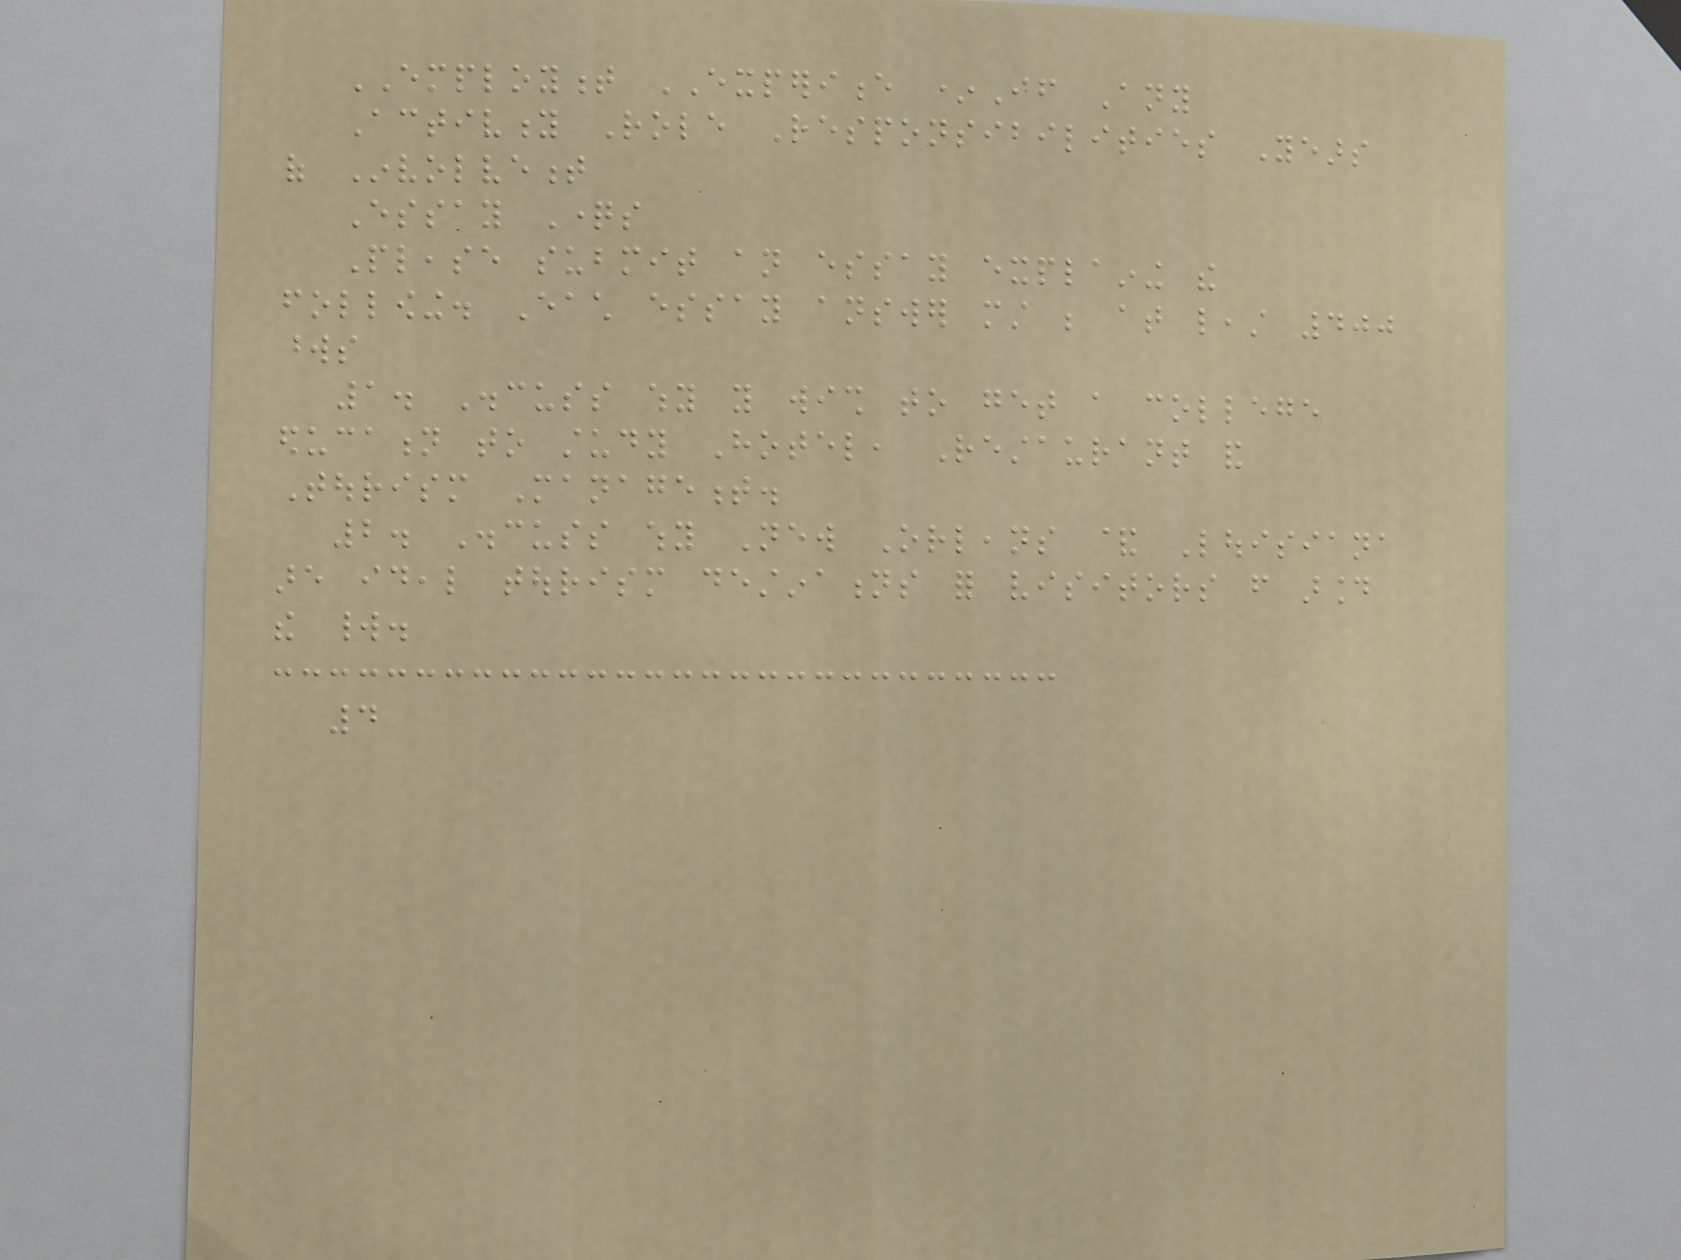EMPLOYMENT EXPERIENCE *If Any
Activity Role Responsibilities Years
of Involvement
Essay Questions
Please submit an essay explaining the
following. Each essay answer must be at least 400
words
1. Discuss why you wish to get a college
education to study Hotel, Restaurant and
Tourism Management.
2. Discuss why New Orleans & Louisiana
are ideal tourism destinations for visitors from around
the world.
4
